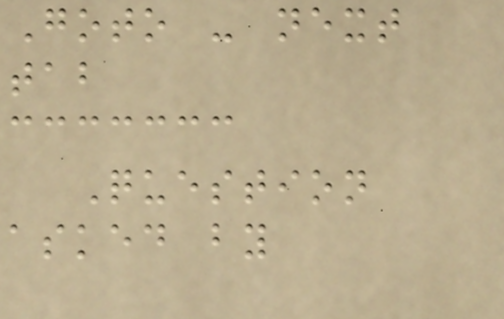Goto - next
tab
Question
asked by
